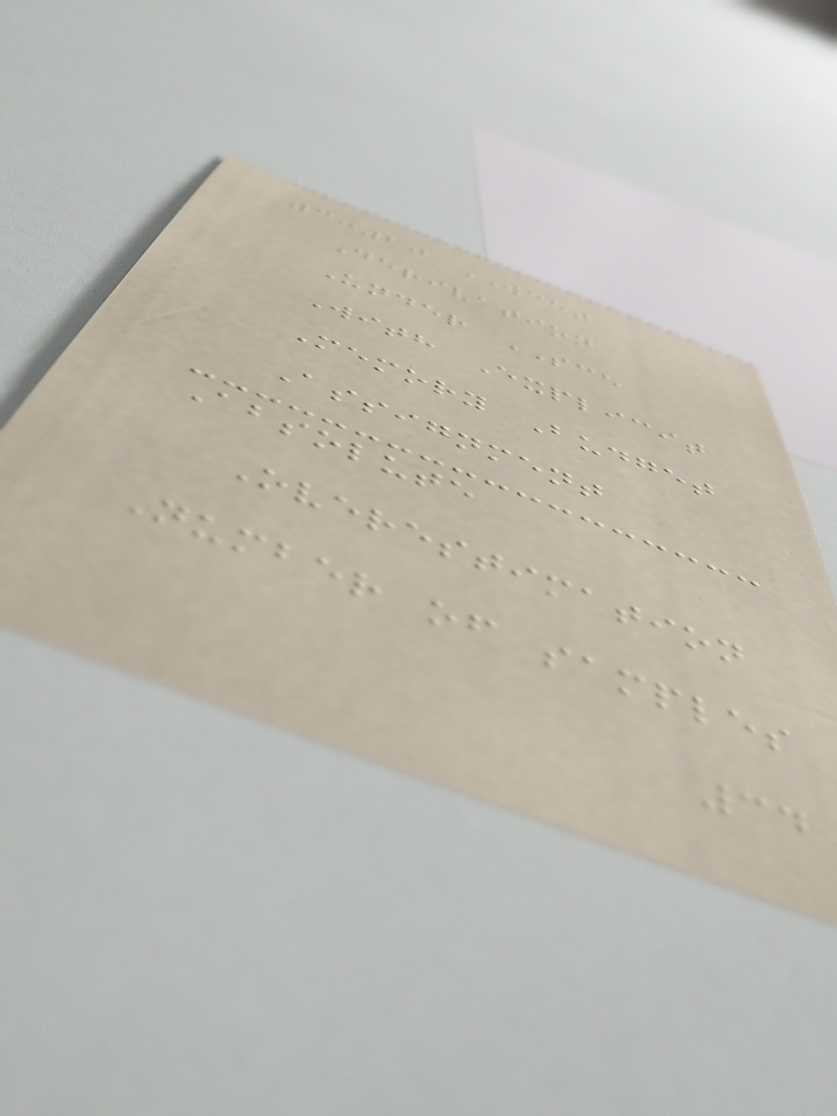3:20 WCET
Derivation
Under SCE
With Explicit
Memory Budget
Assignment
Absolute
Overestimation
Number of samples
34
